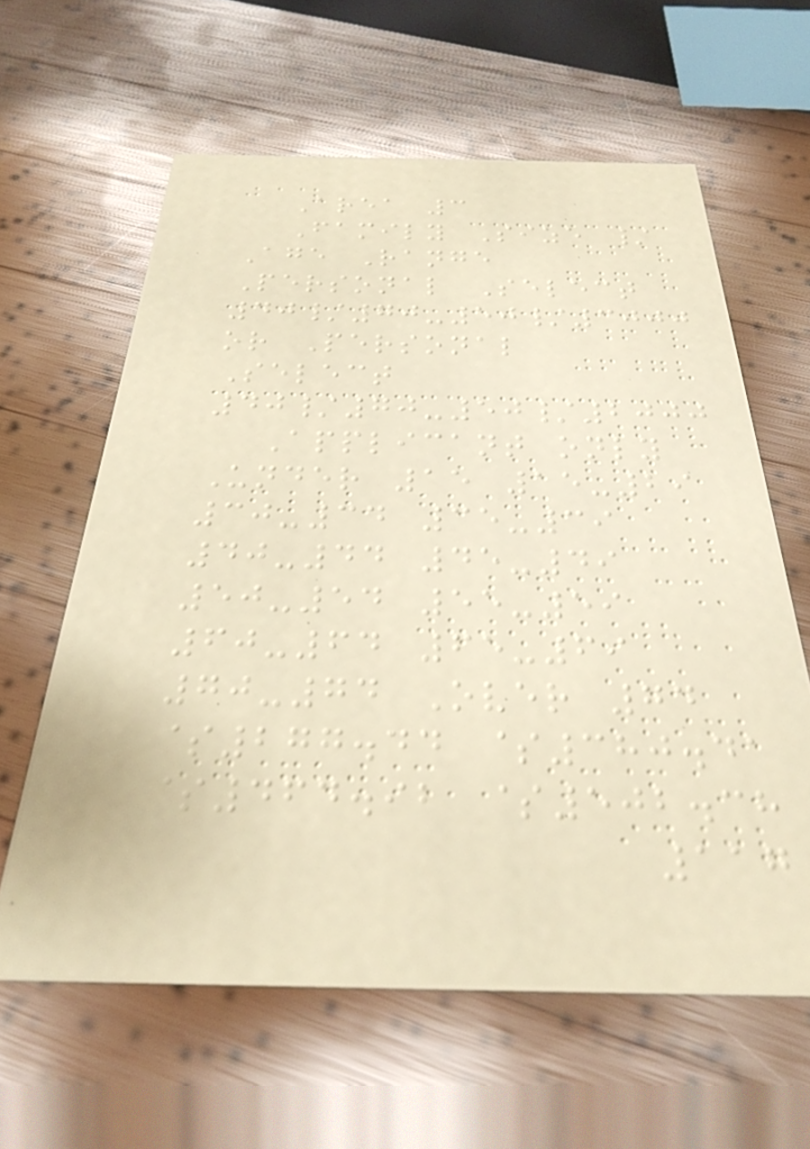Area 3
Family Size /
Age Range
Personal Select
40/70-50/3000
or Personal
Select
40/70-50/2000
Applicant only
Under 15 15-29
30-34 35-39
40-44 45-49
50-54 55-59
60-64 65-69
70-74 Over 74
$277.44 $380.41
$464.92 $502.38
117
